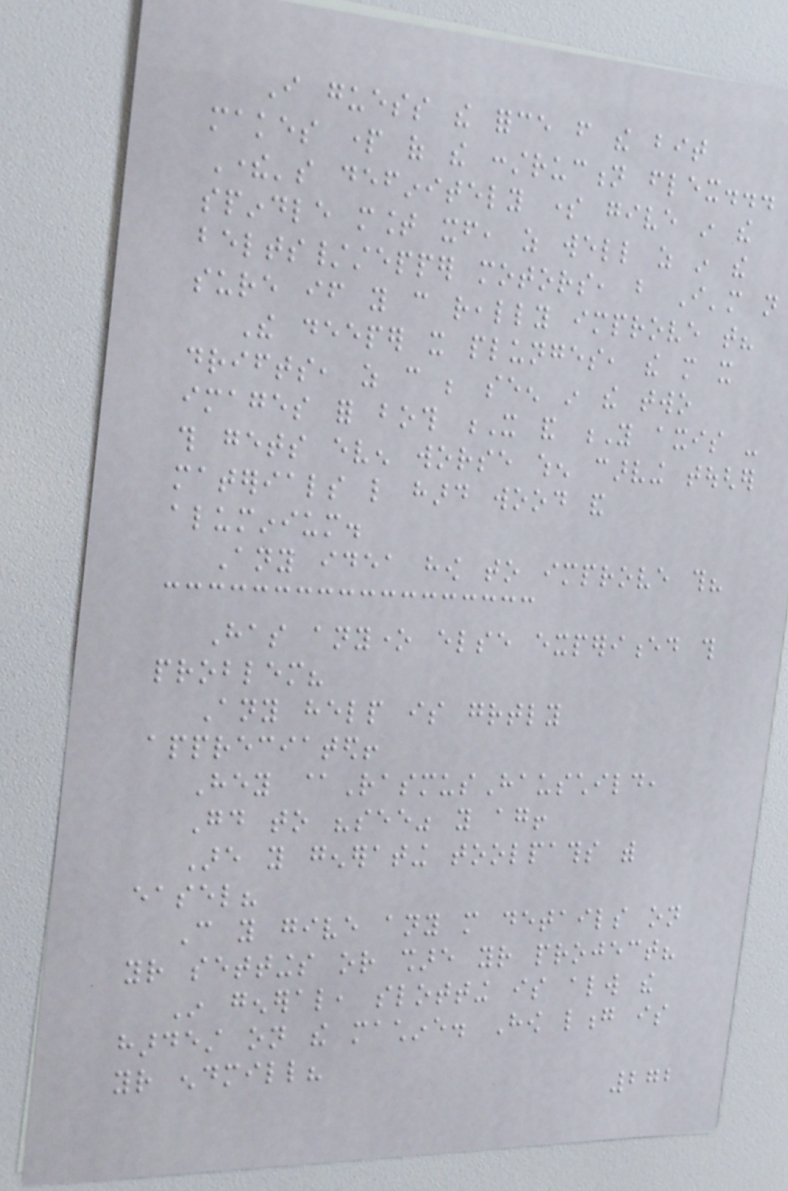I guess the force from the bit
makes part of the construction flex...
There's definitely some give in the
spindle mount itself, as well as in the
belts/stepper motors, but I'm not
sure if you can really improve that?
The deeper it plunges, the more it
drifts, as can be seen in the two
images for both X and Y axis -
this gets even worse when carving tougher
materials like hard wood and
aluminium.
Any idea how to improve this?
Has anyone else experienced this
problem?
Any help is greatly
appreciated!
Hey @RasmusHauschild,
Good to "see" you again!
Are you generating toolpaths with
easel?
Can you give any more details on
your settings or share your project?
In general, slotting is always the
hardest on the machine. How long is
your endmill?
272
